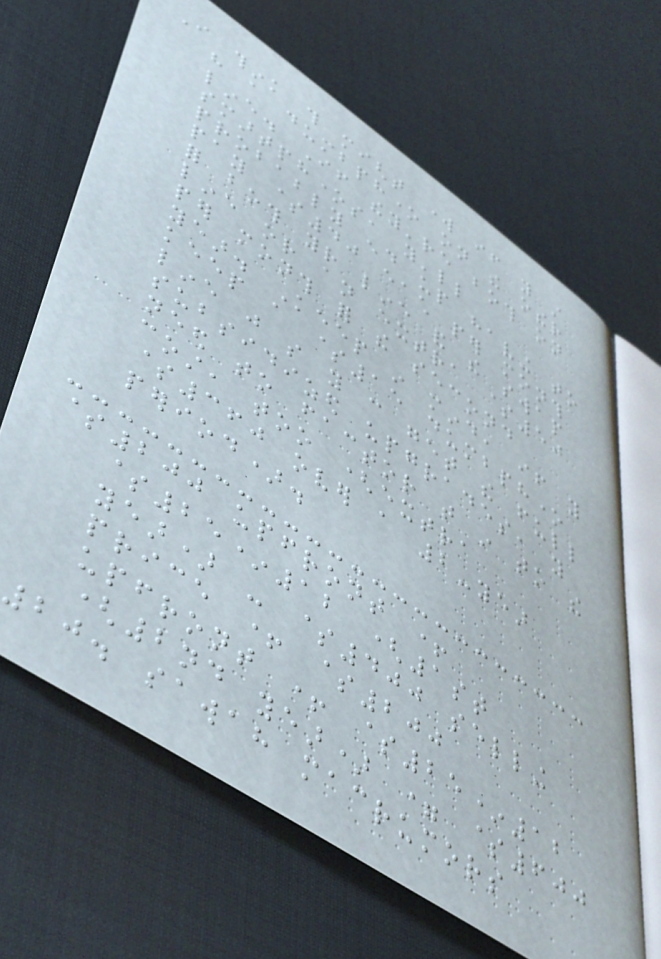I think this might work if you still
have a dumbphone on the other
line. If they're both on
smartphones, you'll
probably end up having to
pay $40 each per month
for both your line and the swap
line or an extra $50
per month for the second
year. Keep in mind, if you
keep a $15 dumbphone
line just so you can get the full
subsidized upgrades, you
need to factor that in to the
cost, too (extra
$360 over a 2-year
period).
$200 upfront +
$25*12 (1st
year) - $400 selling
price + $200
upfront + $25*12
(2nd year) = $600
20. sawah macrumors
